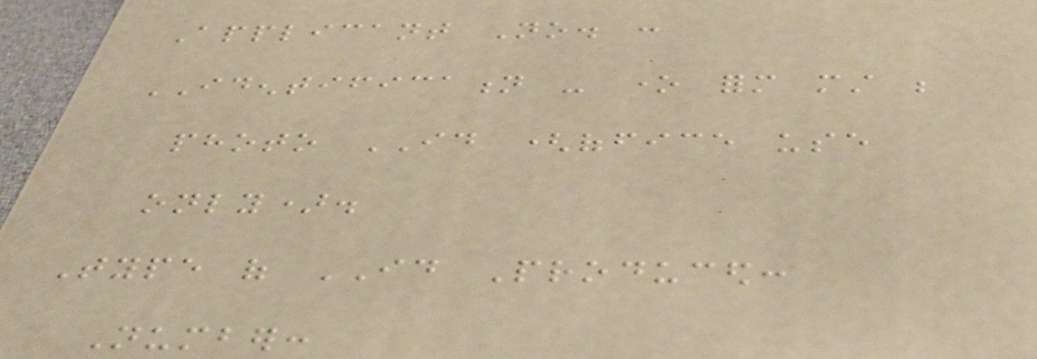Applicant No. :
IDENTIFICATION - one form must be
photo ID (office use
only).
Type of ID Produced:
Number:
